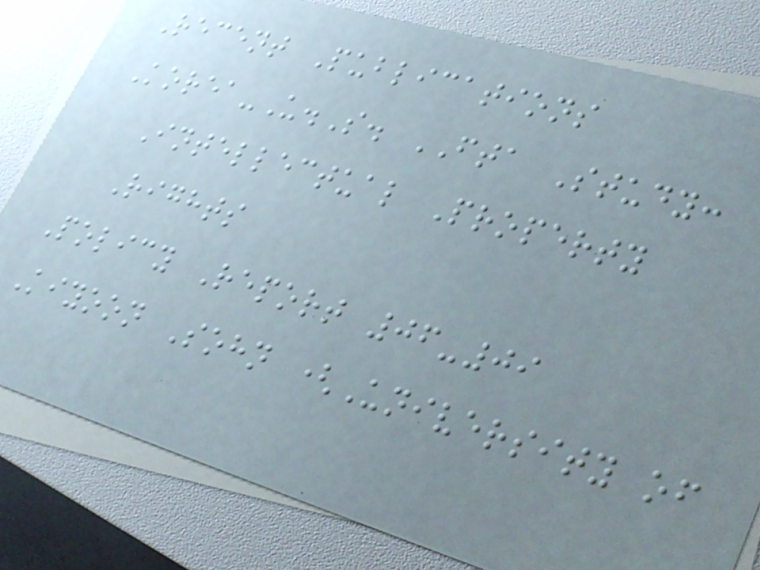Recent Publications
Korea-U.S. FTA Study:
Intellectual Property
Rights
Policy Report 06-09
Kiyoon Sohn (University of
